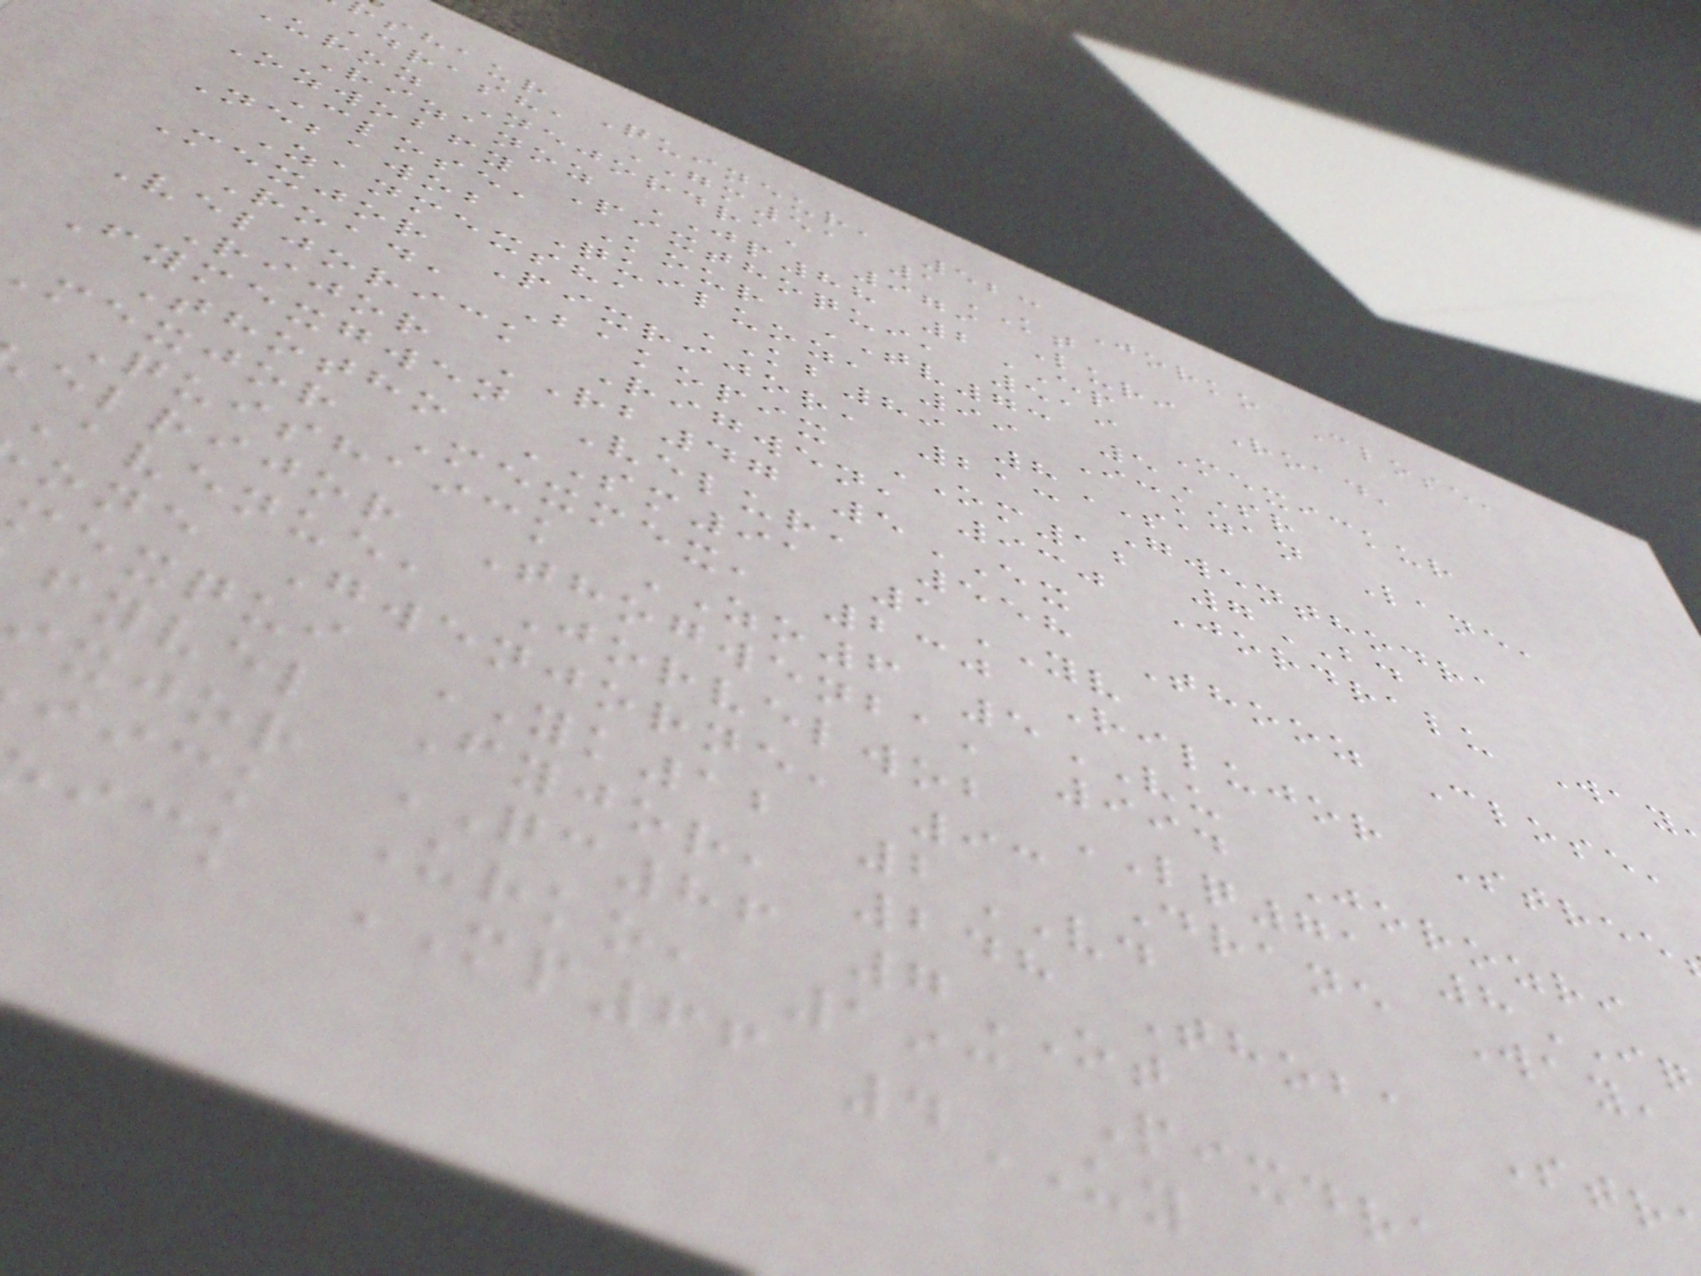shaur Quineur, 523 Jorko Close,
Drasha GM51 1KT
uroz Nejordra, 979 Luri Road,
Rizanoz JP88 2EP
Ozwobfy Pixthoqui, 519 Mexickur
Close, Kour TV73 5SR
Nebawob Quiluoz, 99 Ickzan Lane,
Zanmexsha KB89 8SA
Mexjor Pixrijor, 213 Gwenthodra
Road, Bakopix OM12 7BD
Veljorick Rigwen, 930 Jordralu Way
Rijor RB47 5EX
Fymexgwen Velur, 558 Thooz Close,
Thotho SM91 1YV
mexjor Mexmex, 230 Rilujor Stree
Quishaick ZO6 5VU
elrijor Thogwenba, 994 Jorozri
Avenue, Jorvelwob LQ71 8IQ
one Gwenjorne, 93 Drane Way,
mexqui YK12 2VD
fyvel Fyjor, 248 Thoba Str
xjor QC86 7OT
iick Urko, 193 Pixdra
ick MP66 4UY
